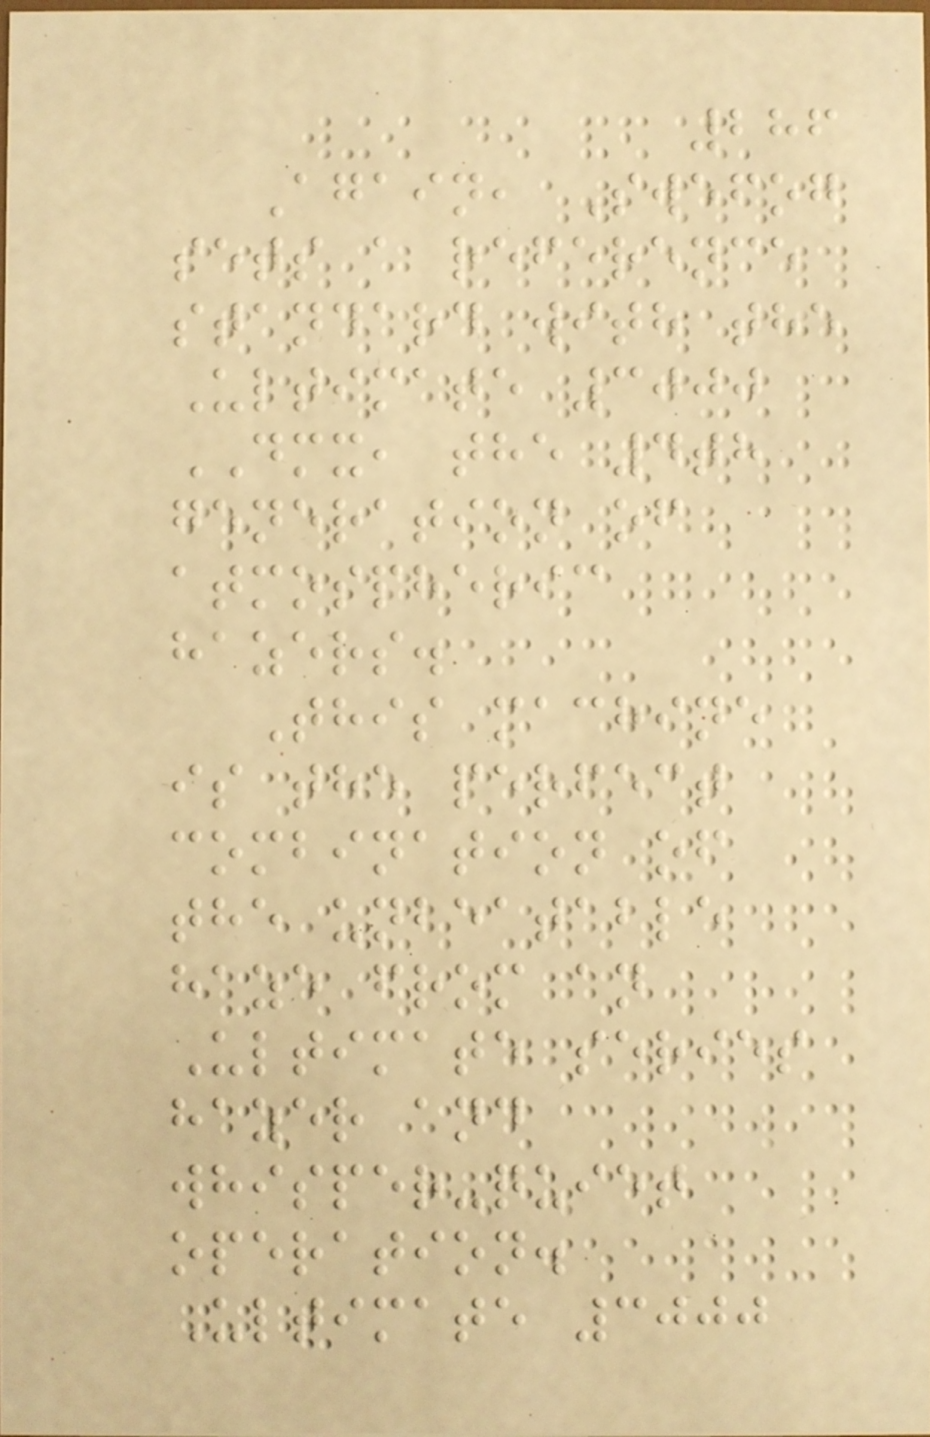286
Again, Swefog
sets a reference
standard with the
Ultimate 3000
DMX, the 4th
generation of
atmospheric
hazers.
This machine
is the perfect
combination of
the unbeatable
haze from an
Ultimate series
hazer and
whisper-quiet
operation.
Ultimate 3000
